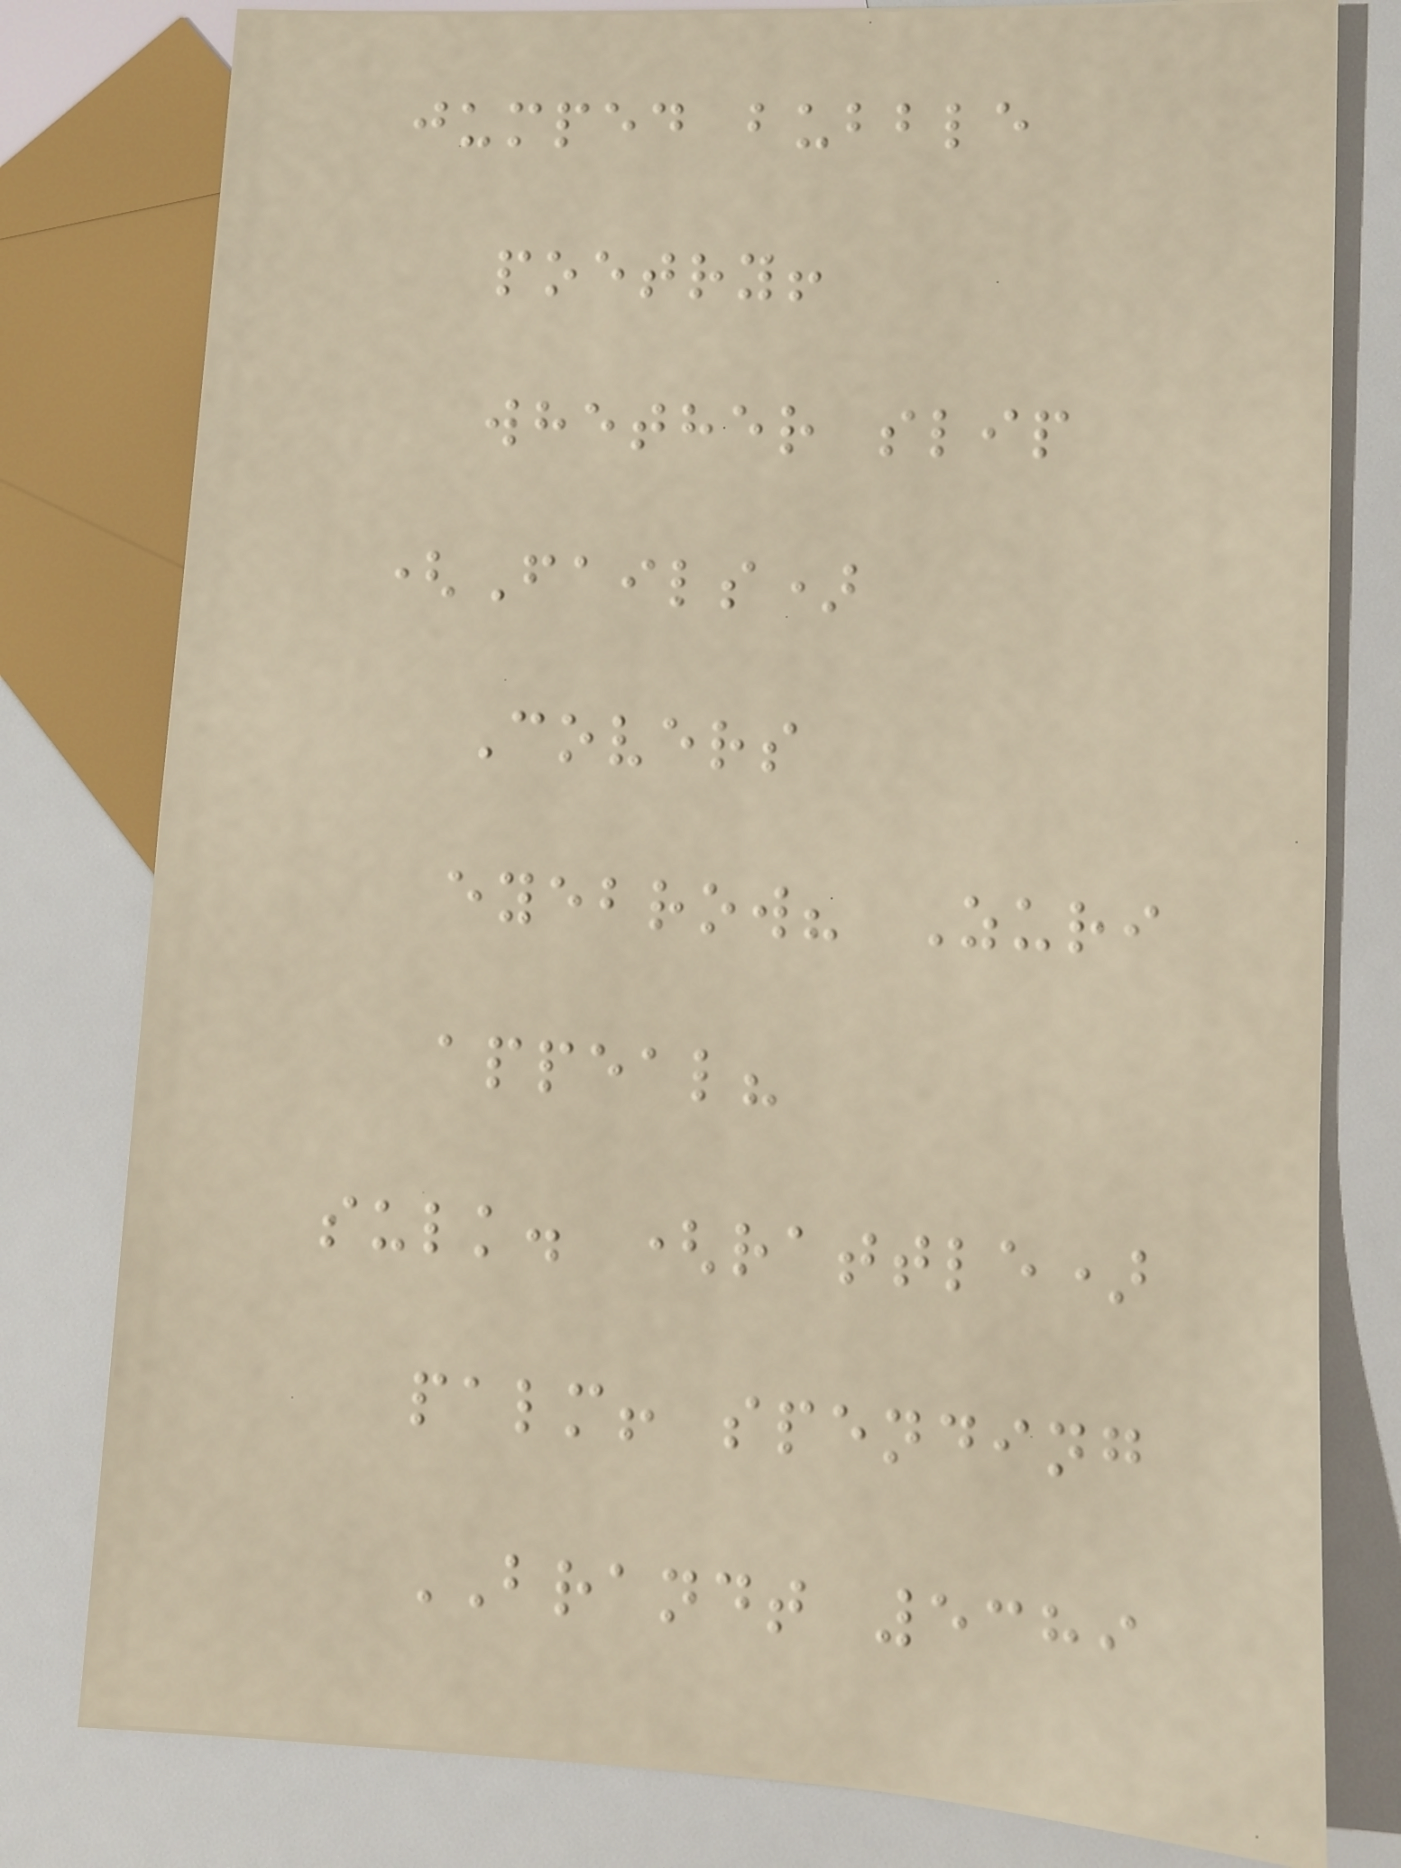jumped bubble
poetry!
whether slip
(Fails)
Covers
eyebrow? Zuri
appeal?
sulk. (rattle)
palm! spending
BRANDT 5389
